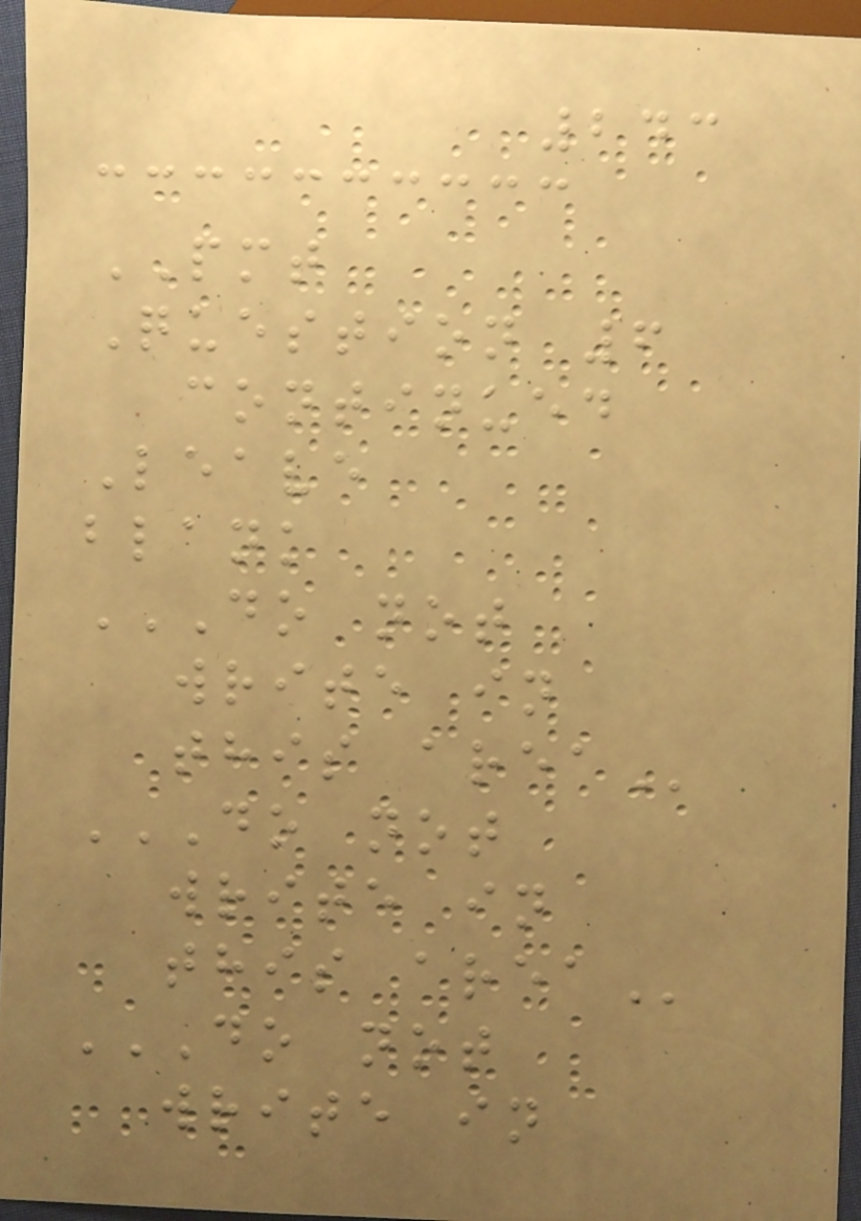243
PMT
Question 6
continued
Leave
blank
DO NOT
WRITE IN
THIS AREA
DO NOT
WRITE IN
THIS AREA
DO NOT
WRITE IN
